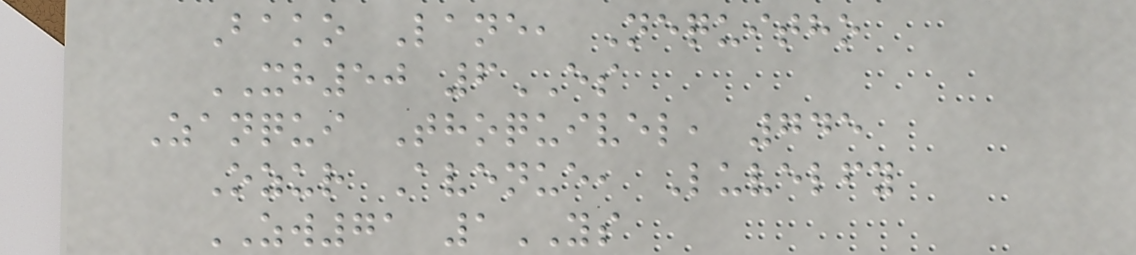Bako Lane, Nequitho
XH50 6ES
Zanqui Thoquivel, 745
Ozur Avenue, Luvelfy
ZW71 1YS
